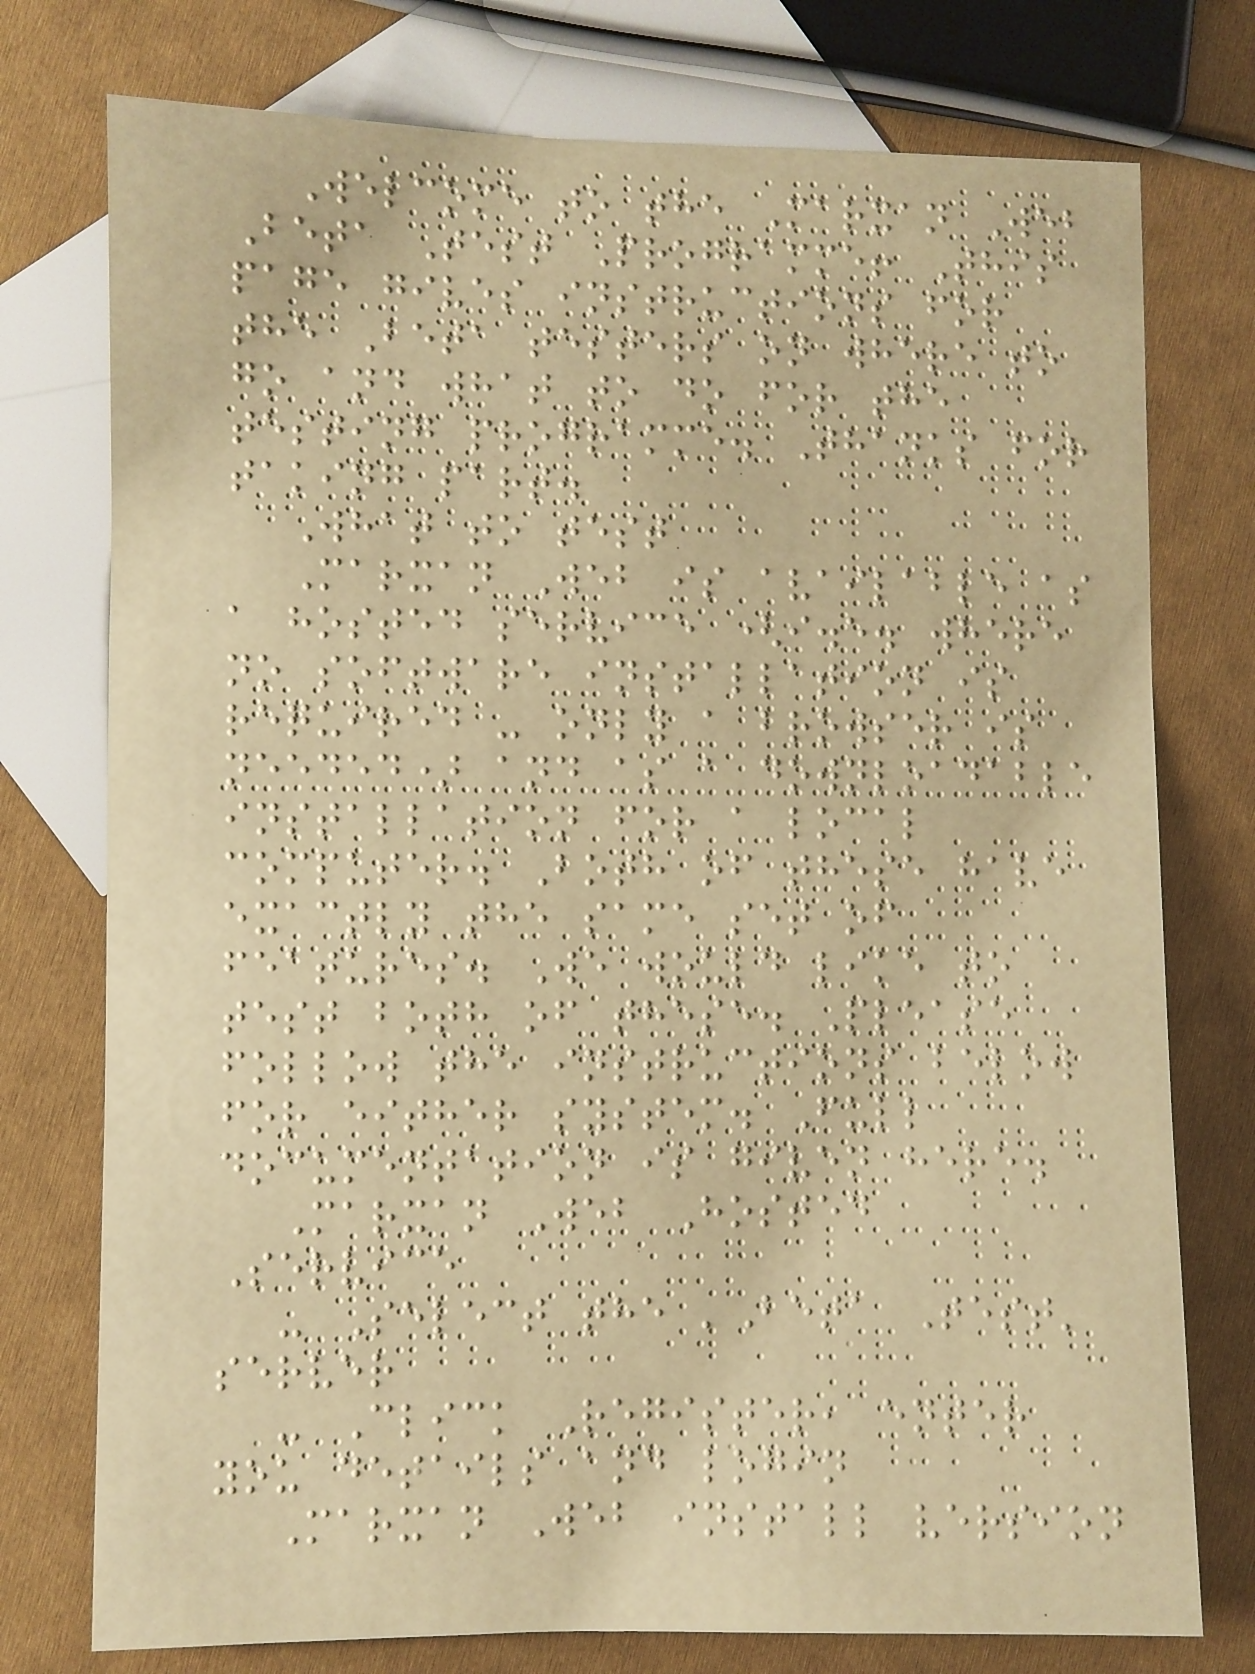Welcome to the Marxan Web
Beta Test Programme! This
page gives instructions for
the Beta testers on where to
go and what to do for the
testing programme. Thanks for
taking part.
What to test
Marxan Web is available as
a hosted service (i.e. where
no software installation is
required - only a browser is
needed) and as a downloadable
installation for a local
computer. Both of these have
exactly the same set of
features. We would like to
test both of these. Please
follow the instructions below
for either system. Full
documentation is given here.
Marxan Web Hosted
Service
- Select the 'Beta Test'
server
- Click Register, enter
you details and login
Marxan Web install version
